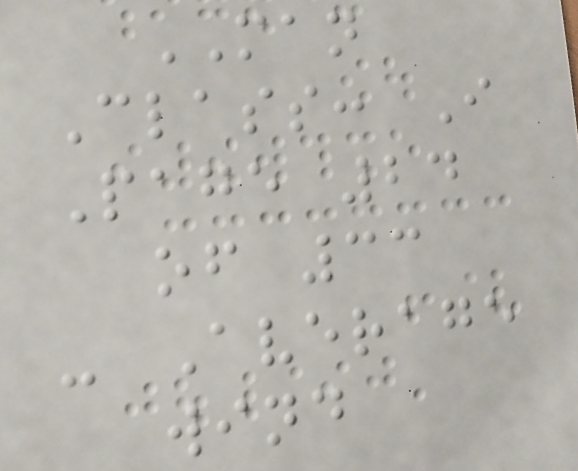MAN
Class: I
Page 24
of 33
- Average
wind
